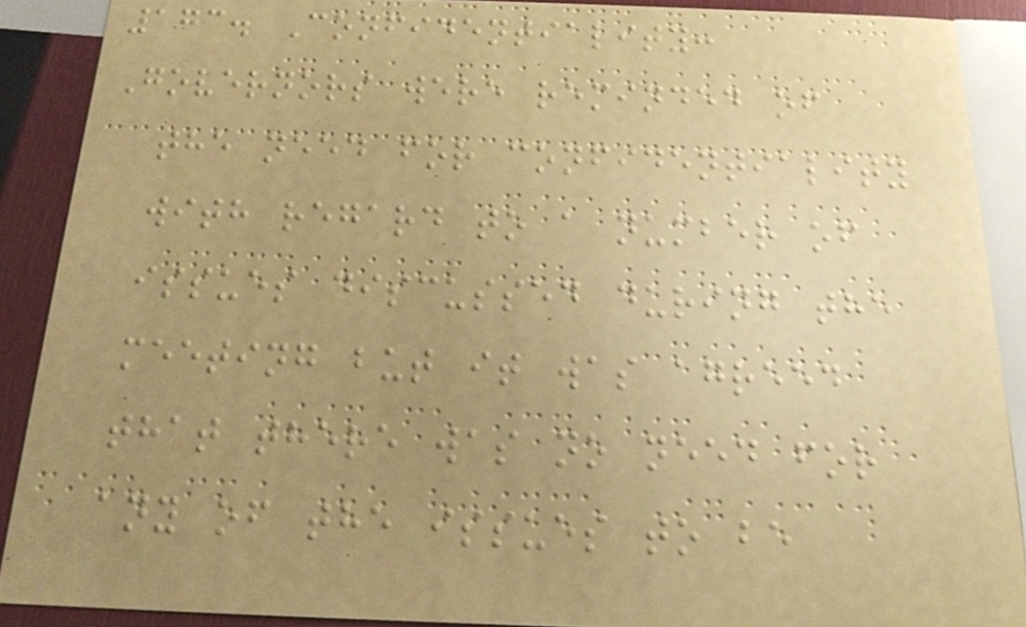173. Confidentiality:
Governors were reminded of
the need for confidentiality
with regard to a number of
issues discussed during the
meeting but it was agreed
that there was no need for
any of the issues to be
